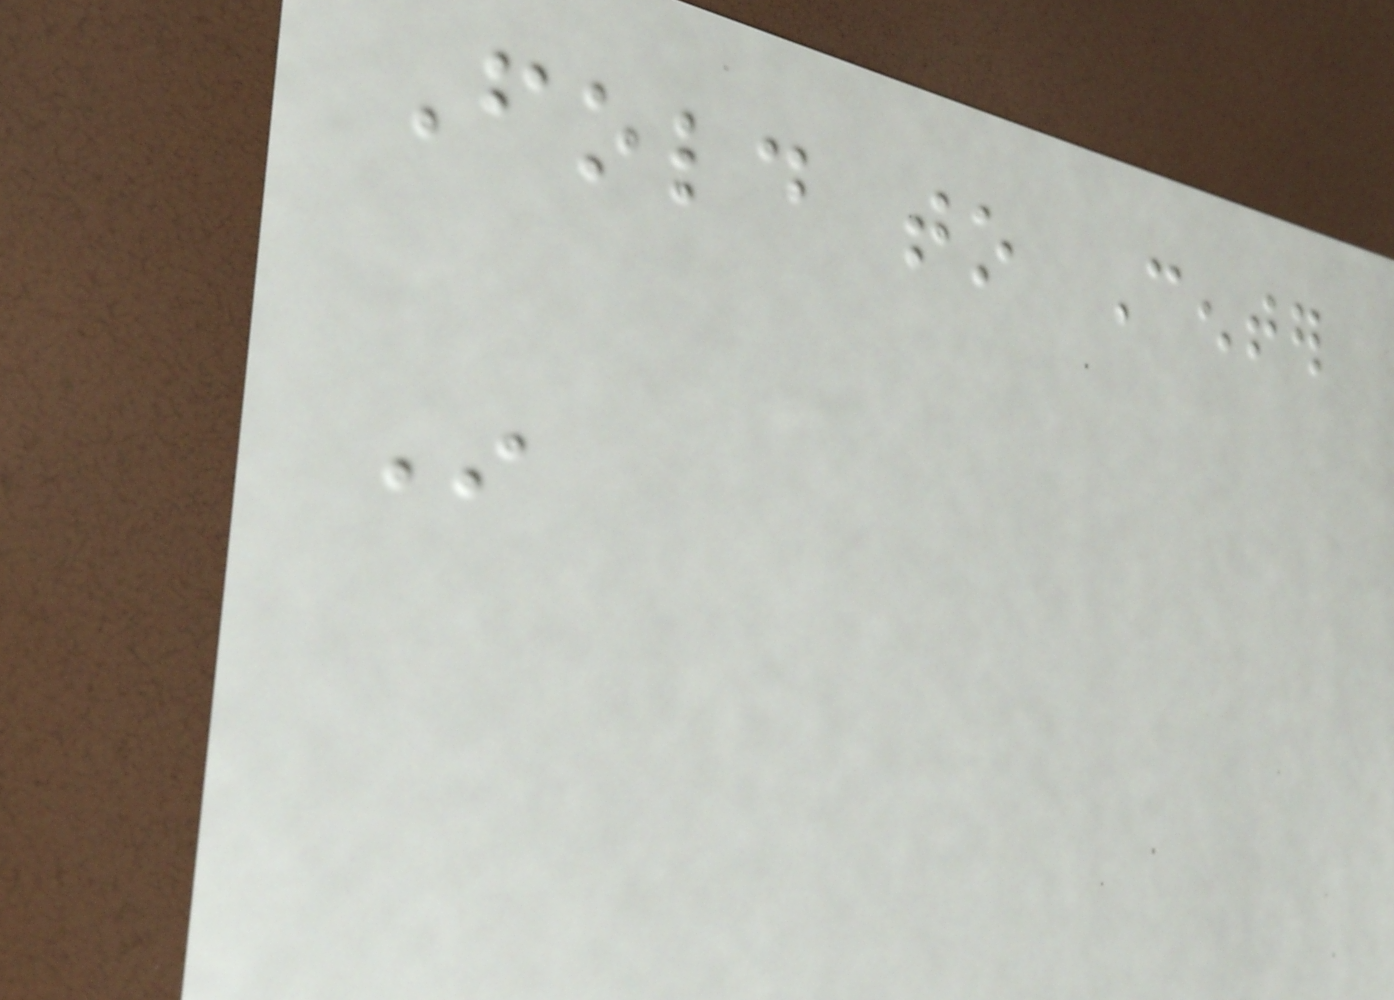Fold to Center
In
